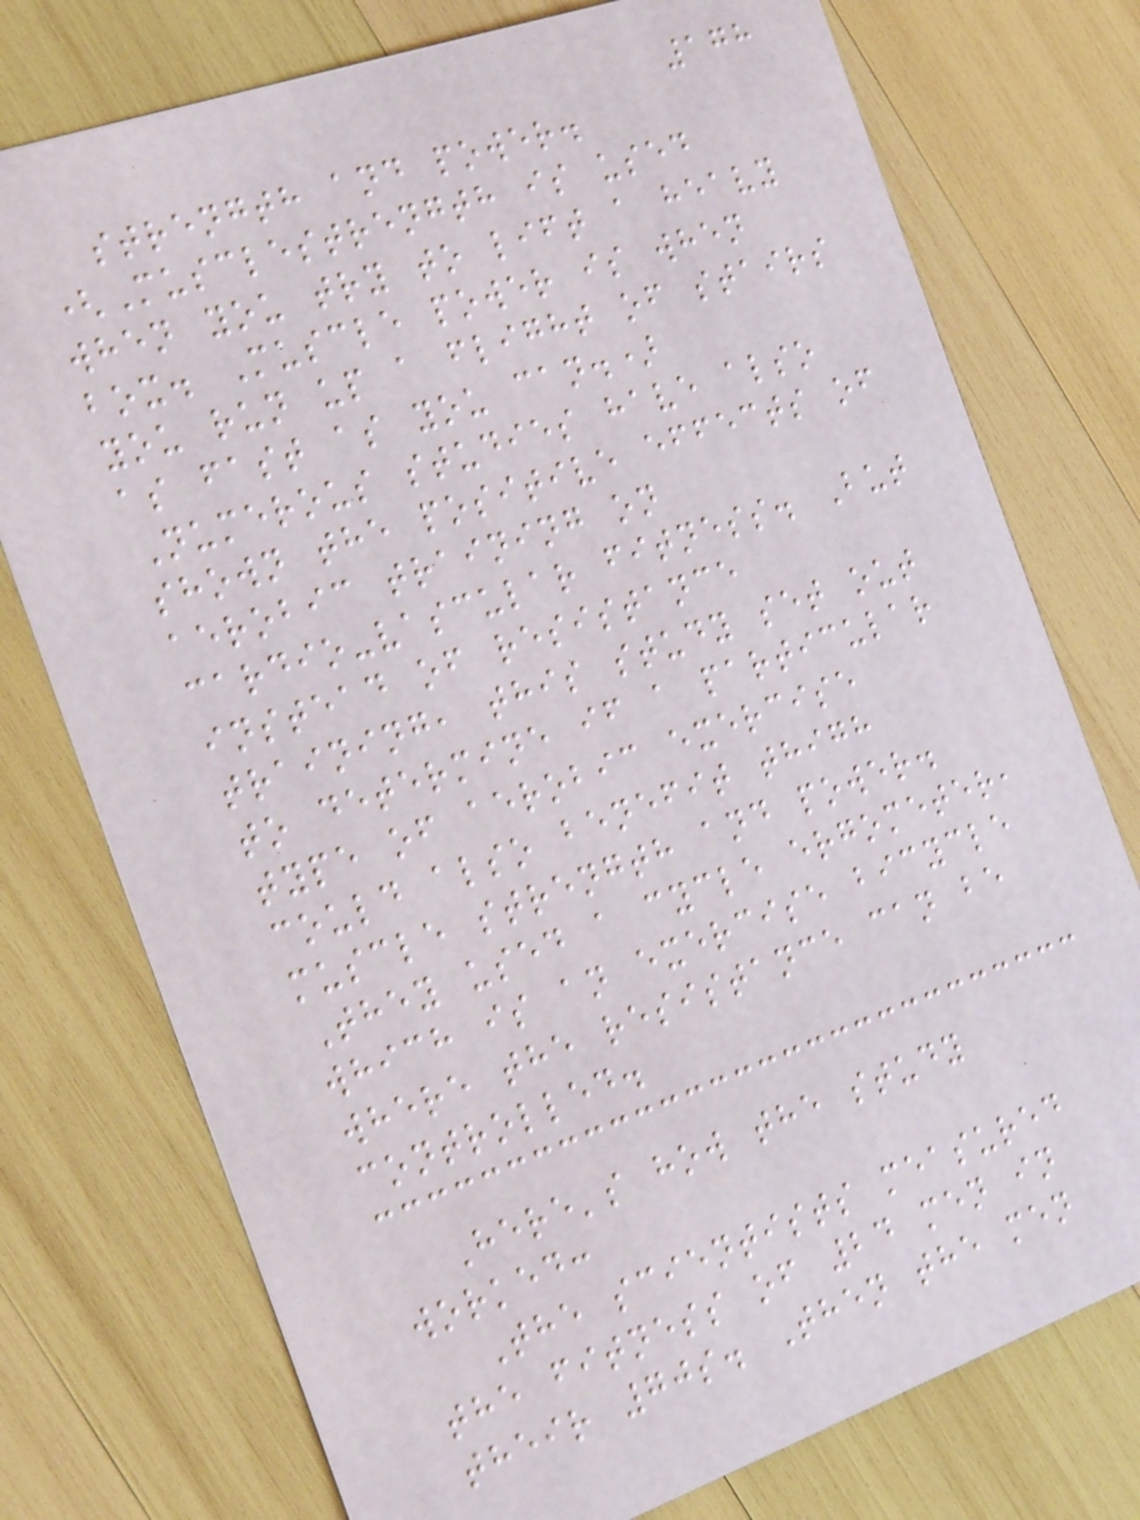178
strength and power.
(Musclestrength is used
when you try to lift a heavy
box. Muscle power is when
you run up a flight of stairs
as fast as you can.)
Numerous studies have also
shown the positive effects of
aerobic training on
cardio-vascular fitness. But
instead of resistance
training, this study set out
to determine if a particular
type of aerobic exercise
could also benefit thigh
muscle strength and power.
They used a cycle ergometer,
which is an exercise bicycle
where the resistance can be
controlled.
Here's how the study
worked:
The scientists measured
the fitness of 24 men in
their 70s. Then the men
